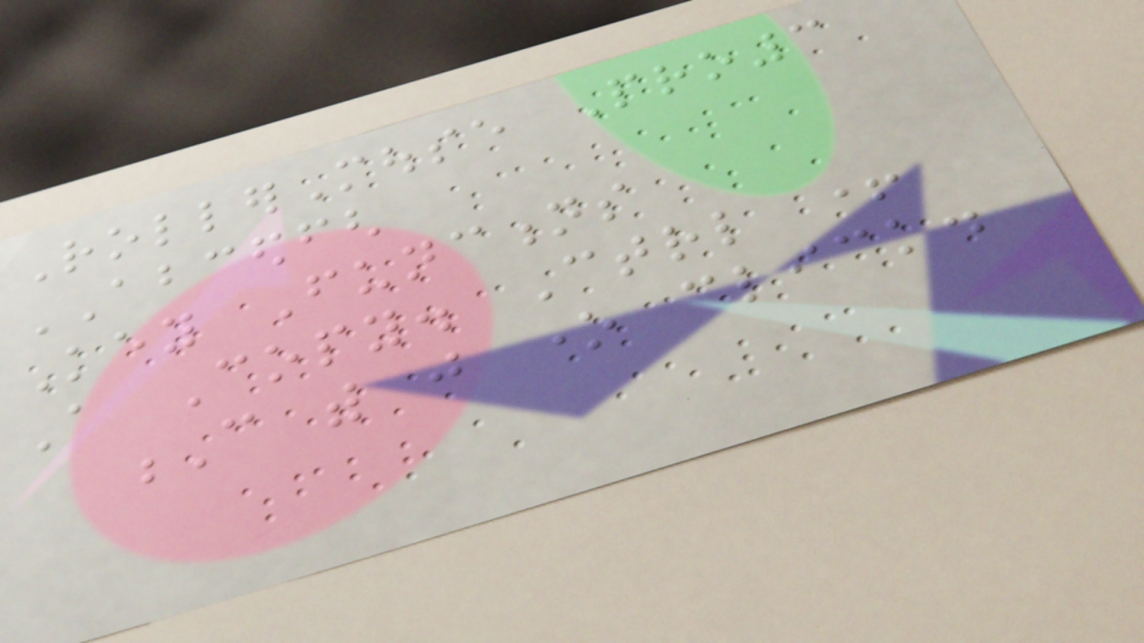RollerMouse Pro3
ABCEDFGH
Key Functions
A Copy. Ctrl +
C with just one click.
